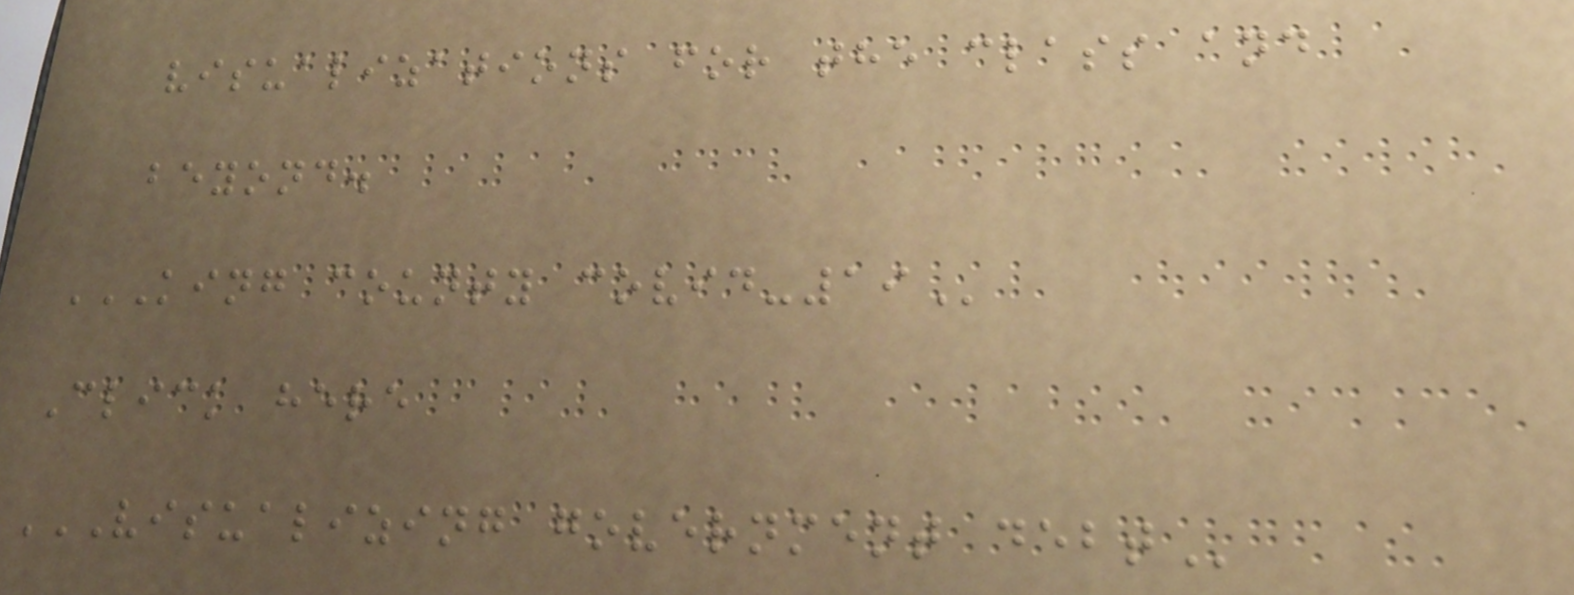visualizations for the class and
beyond.
KING COUNTY COVID-19
Click here
VISUALIZING GOVERNMENT DEBT
